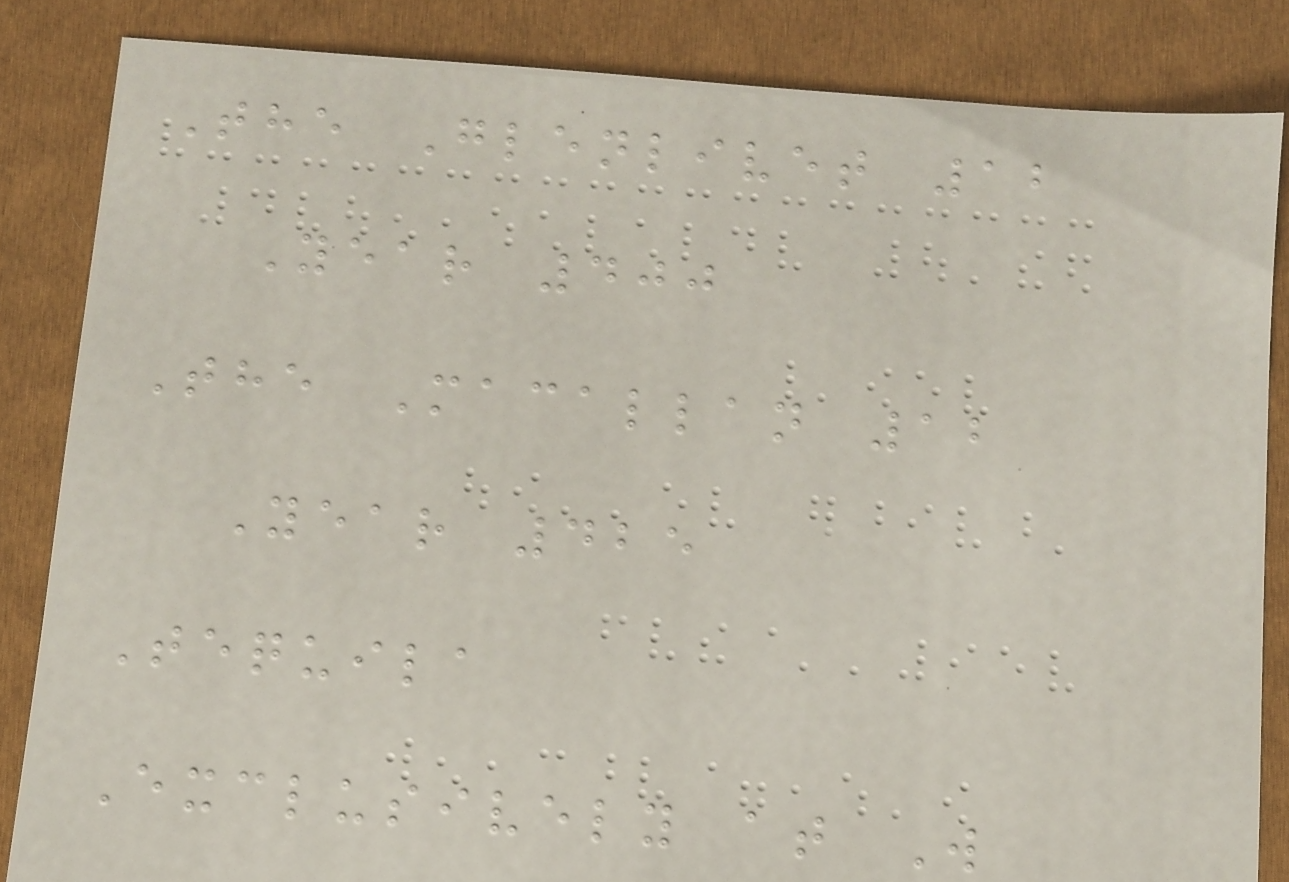The Glenlivet 12
Year 400
The Macallan 12
Year 425
Tequila
Exclusively at W
